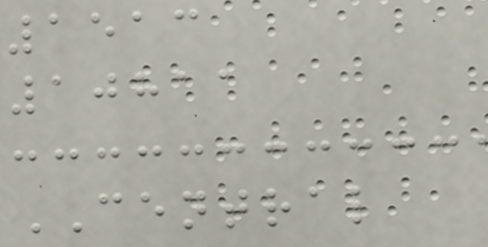1513
10811
CENTRAL
